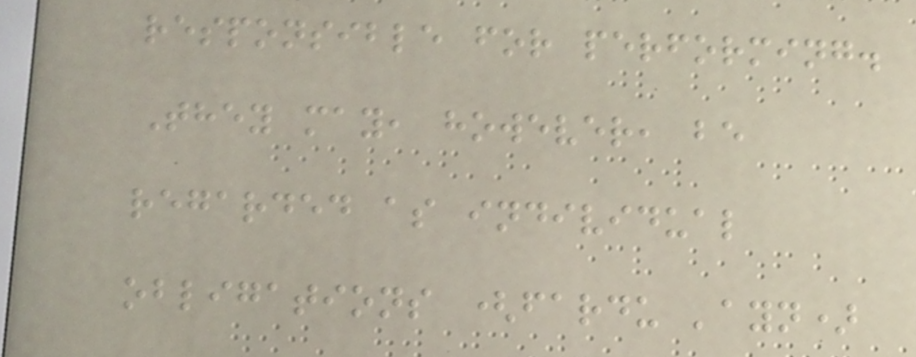responsible for performing.
They may, however, be
regarded as individual
obligations (fardu 'ayn)
